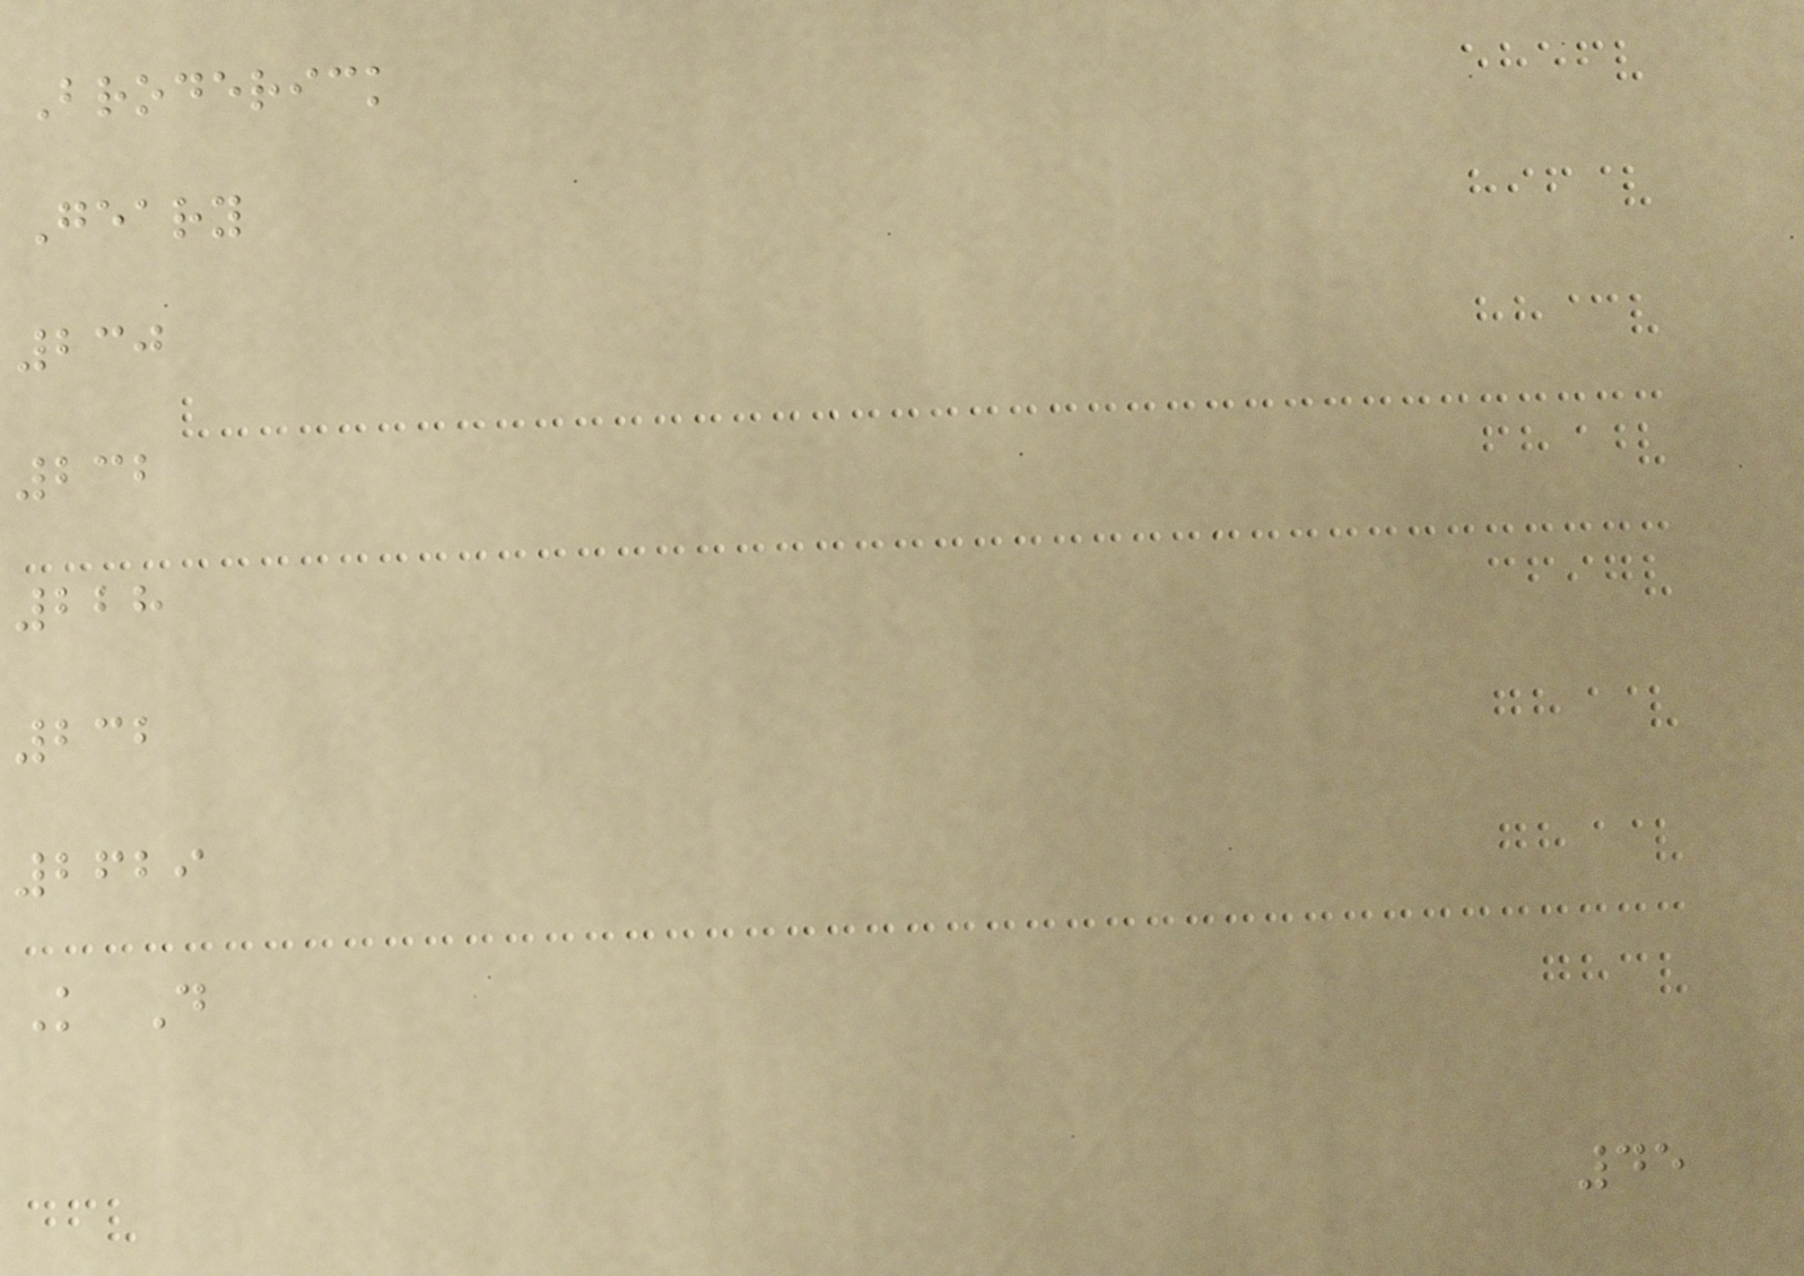Broderick
Geary
230
232
228
232
2629
K D
45
